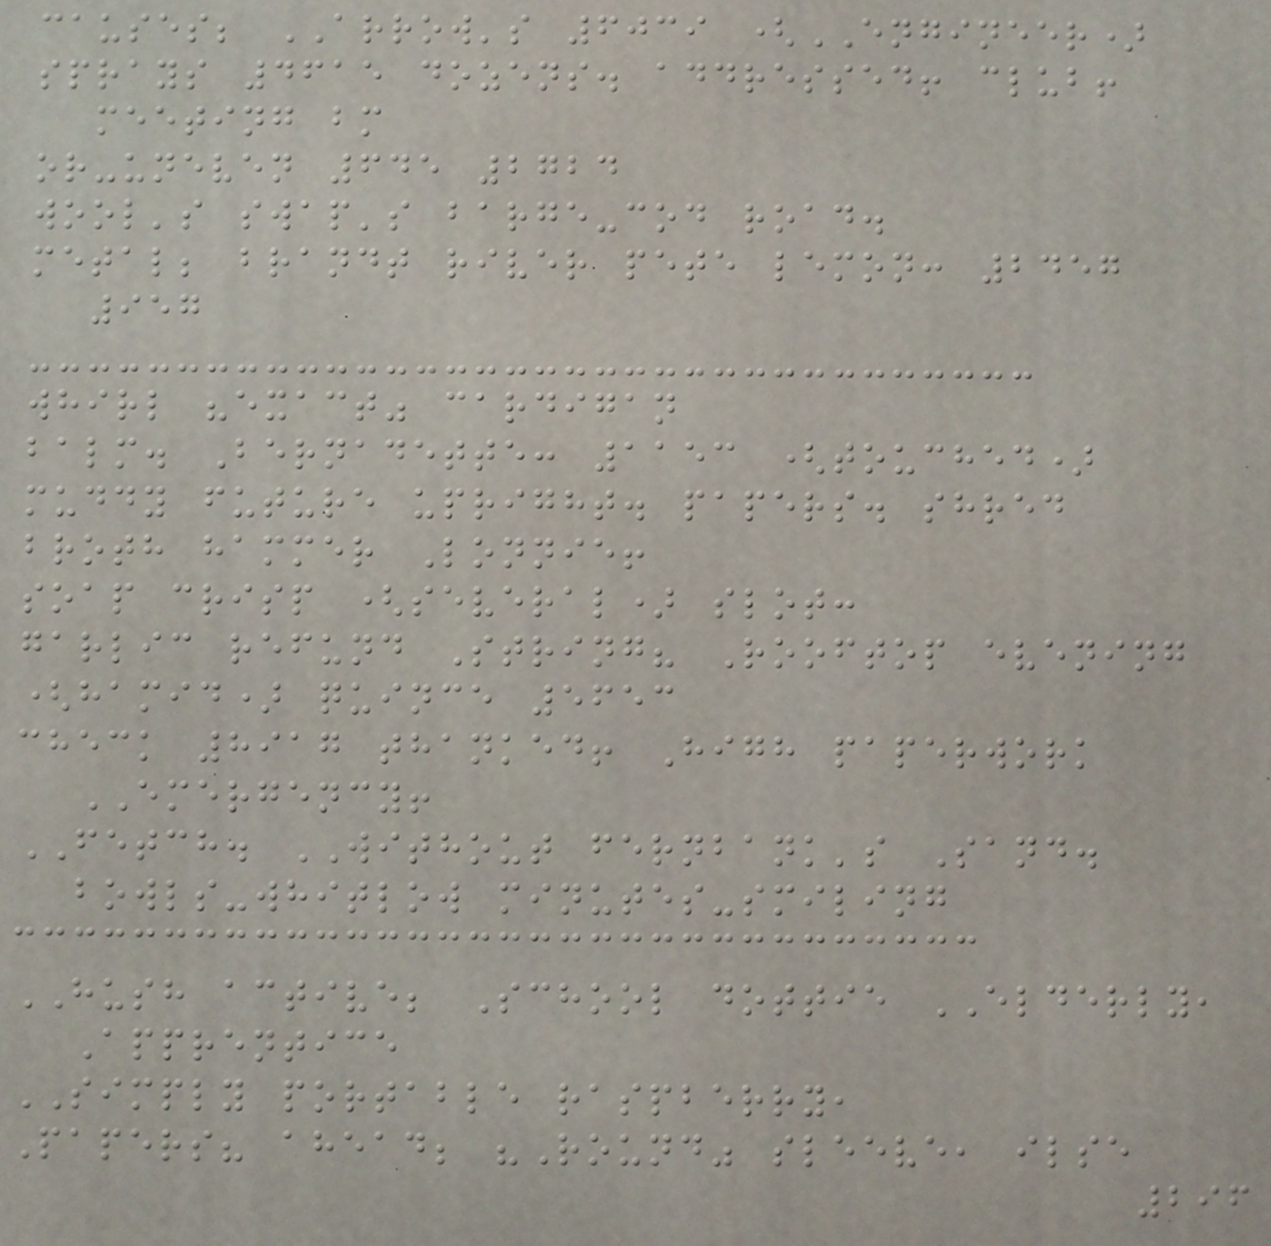causes; ARROW's 6039 (ENGINEER)
sprays 4615 dozens. addressed! club!
meeting bm
or-uneven 645 2724
wool's swap's barge-cod road.
metal; brandt river pete lemon: 2457
957
whirl "exact" cardigan
balm. Bernadette: 1153 (touched)
muddy future upright. papers. shred
broth hammer Lonnie!
soap crisp (several) slot:
garlic refund String? Rooftop evening
(hamid) quince 5653
check 8917 thanked! High paperwork
EMERGENCY!
FETCH. WITHOUT fernbank's Sand.
bowls-whitlow minutes-smiling
HUSH active; School dottie ELDERLY,
Apprentice
SIMPLY portable raspberry,
Papers? ahead; "Round" sleeve, ilse
296
